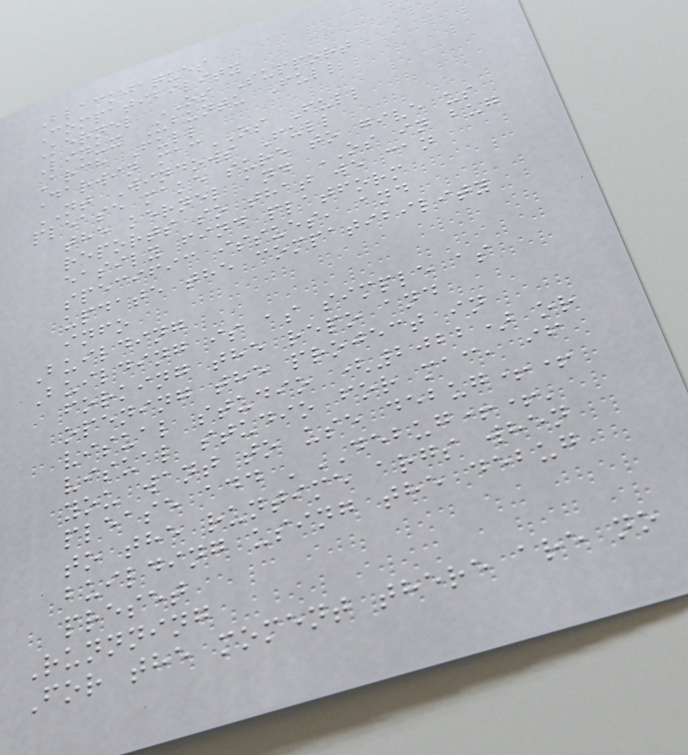Blackjaques
Compatibility
Kernel OS Support
Linux Ubuntu Full
Arch Full
Darwin macOS Full
NT Windows Full
please make sure to give us
the kernel and OS in bug
reports so that we can
easily find platform
specific issues, and
update the compatibility
info
Building
Building is as simple as
forking the repo and
opening the project in
visual studio (2022) or
visual studio for mac, if
you want to use debug++
please add 'DEBUG++'
to the runtime args when
building using the debug
preset
Runnning
For the moment there are no
